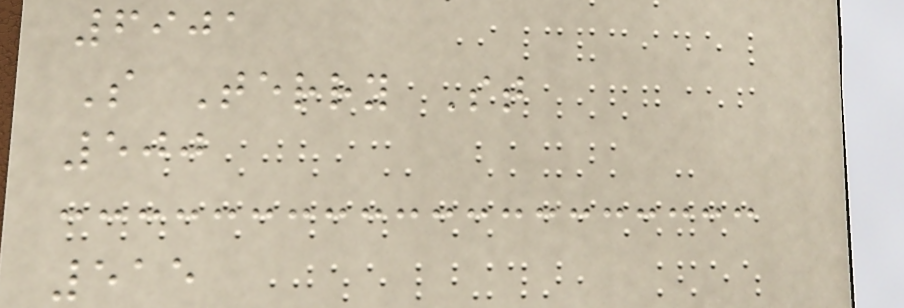6901
S Terry St
500
515
